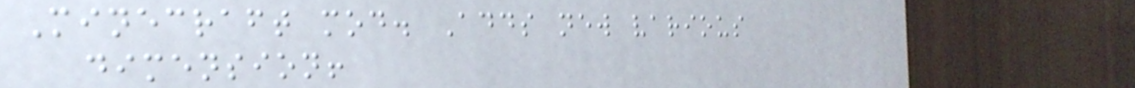Minecraft mod. Adds new various
dimension!
